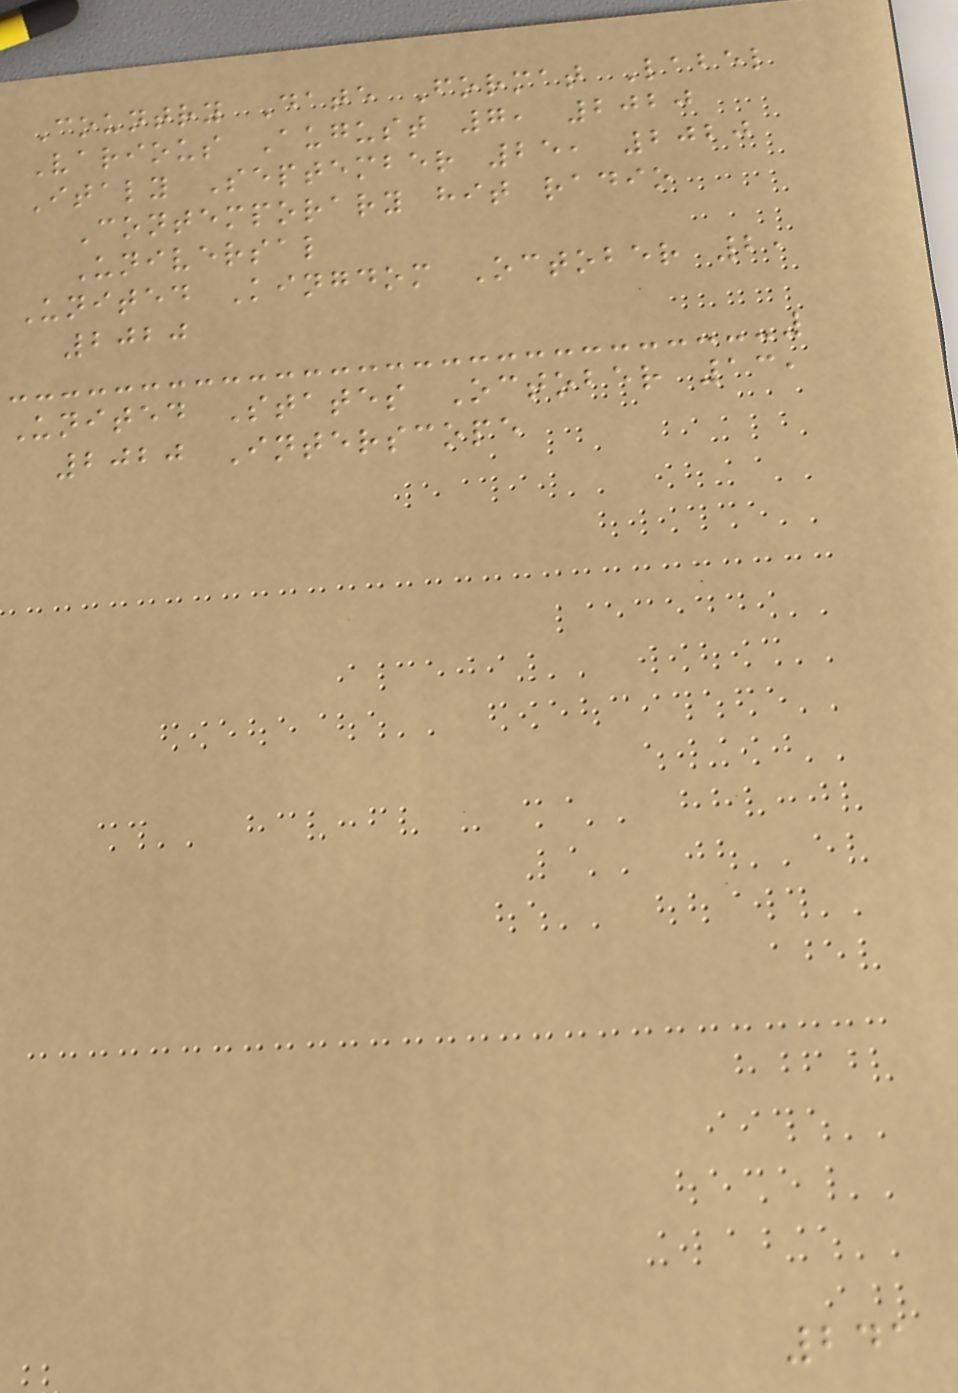Country Date Format Label
Various August 7, 2020
Italy September 25, 2020
Contemporary hit radio
Universal
United Kingdom October 2,
2020
United States October 13,
2020 Interscope
241
